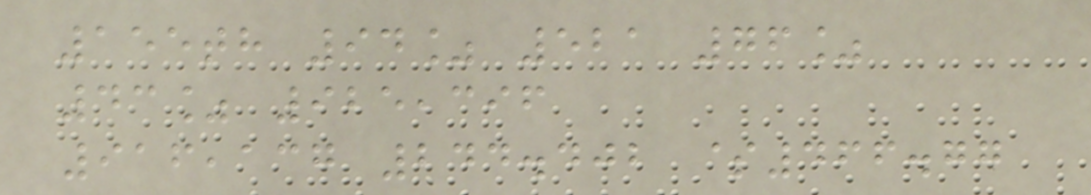155th 94% 521 76%
43% 925,396
916,137 244.402 $466.77
